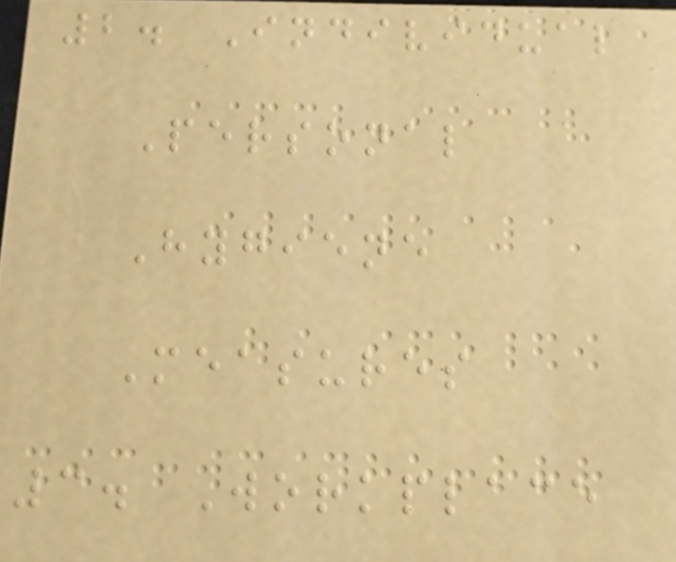2. Individual
Personal
Hygiene
Measures
3. Workplace
